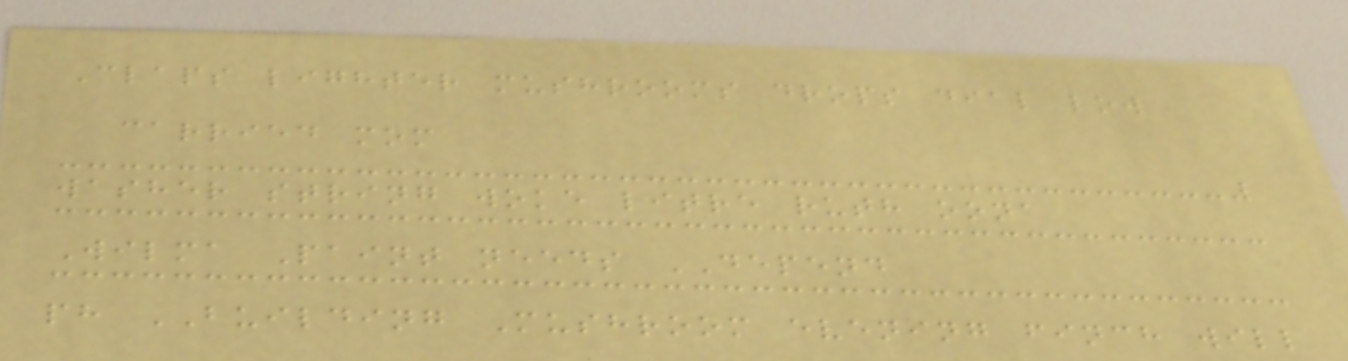Claps lighter mushrooms drops dial low
carried mom
washer string woke litre ruth oona
Wilma Paint needs DEPEND
ph BUILDING Mushroom evening finch will
